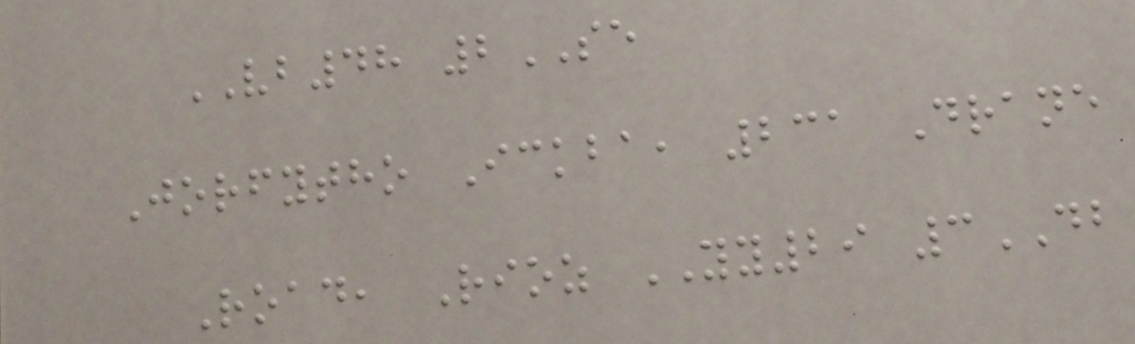VB48 2SE
Jorfytho Ickba, 231 Drane
Road, Rioz YY29 3DB
